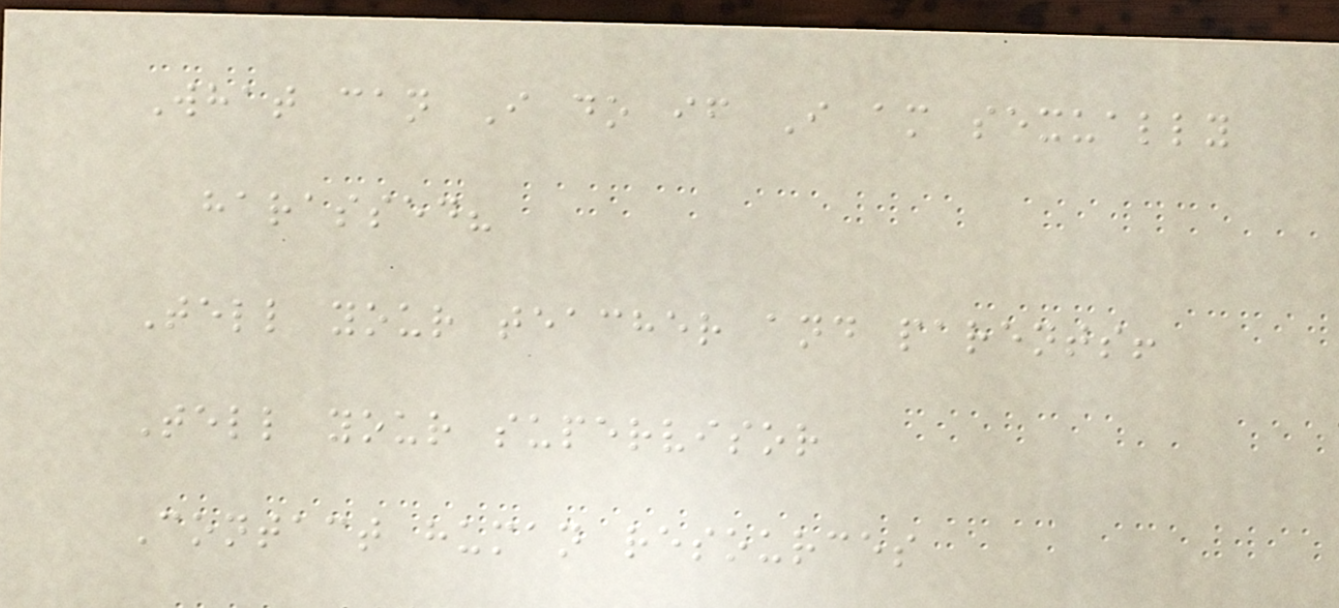What can I do if I am sexually
harassed?
Tell your teacher and parents!
Tell your supervisor
Contact human resources
